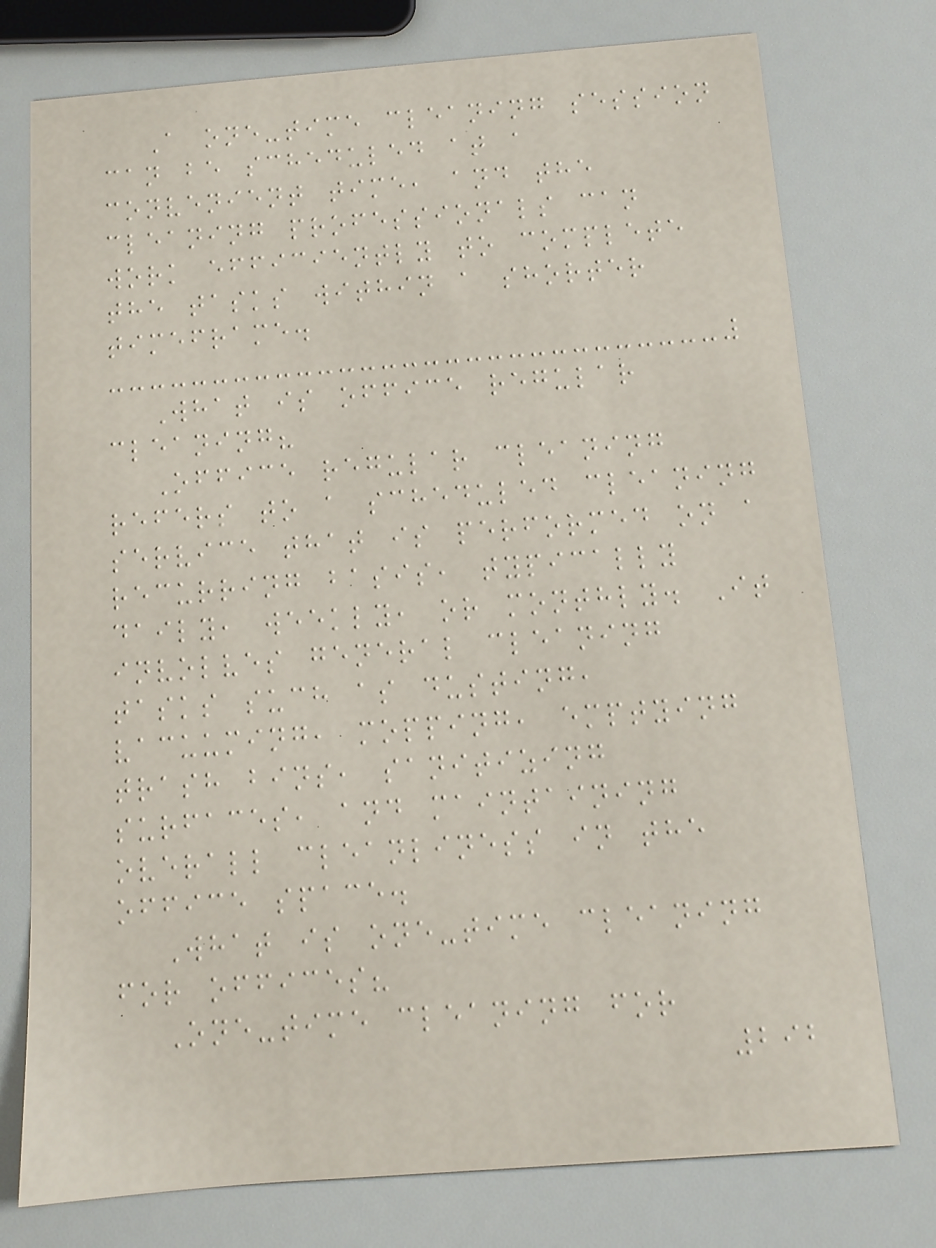A one-time cleaning session
can be scheduled at a
convenient time, and the
cleaning professionals can
work efficiently to complete
the tasks within a shorter
timeframe.
What is office regular
cleaning?
Office regular cleaning
refers to a scheduled cleaning
service that is performed on a
recurring basis, typically
daily, weekly, or monthly. It
involves general cleaning
tasks such as dusting,
vacuuming, mopping, emptying
trash bins, sanitizing
surfaces, and maintaining
overall cleanliness in the
office space.
What is one-time cleaning
for offices?
One-time cleaning for
292
